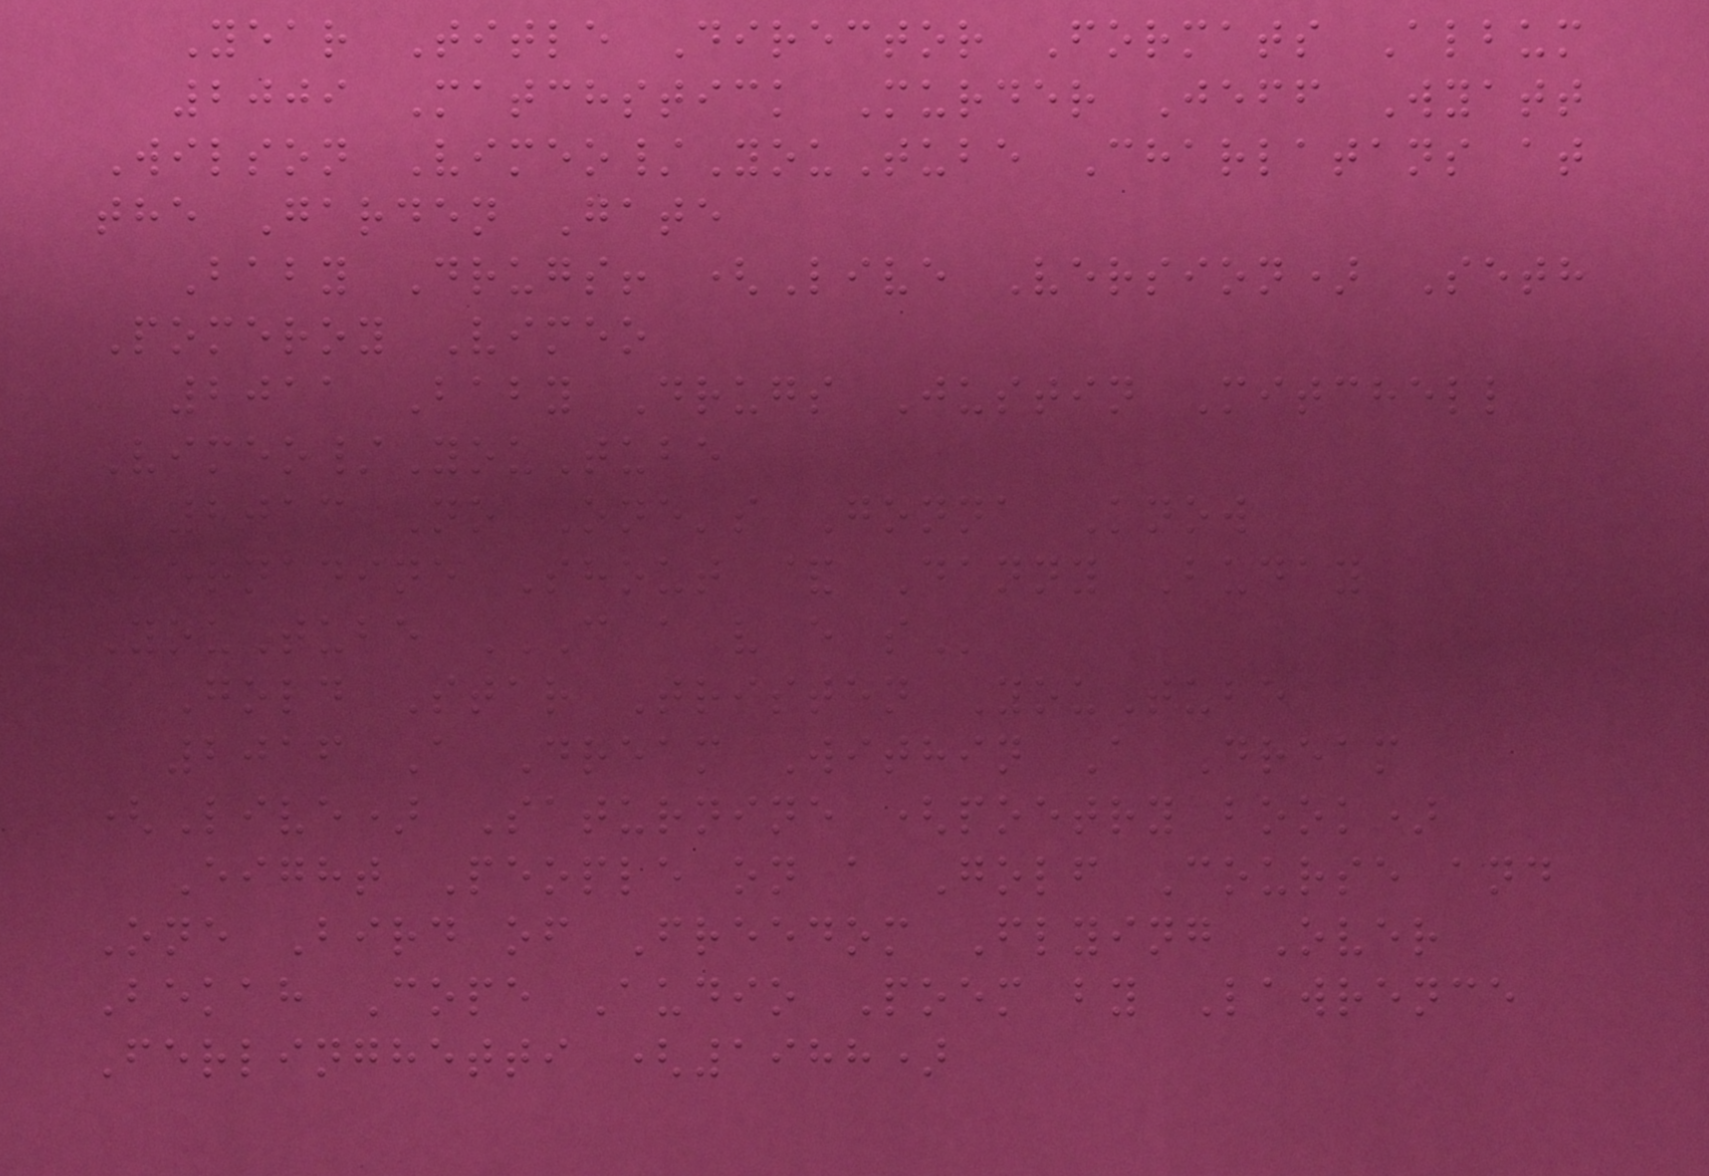Year Title Director Formats Album
2009 Matchstick Murder Jeff Wyatt
Wilson Vimeo/YouTube Charlatans at
the Garden Gate
Baby Drugs! (Live Version) Seth
Pomeroy Vimeo
2011 Baby Drugs Justin Mitchell
Vimeo/YouTube
2013 No One's Gonna Know
Bernadine Shout & Danny Buday
YouTube C A V E S
Gold Star Tristen YouTube
2016 A Dream Within A Dream
(Live) Saturnine (poetry book)
Eight People on a Golf Course and
One Bird of Freedom Flying Over
Bekah Cope Audio Poem by Lawrence
Ferlinghetti (1988)
